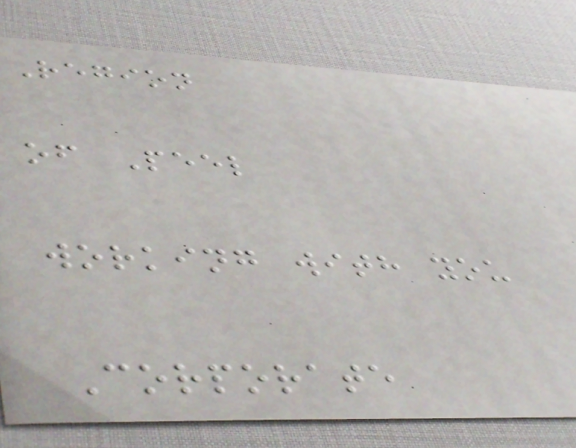Region
of Peel
working with you
Corporate
